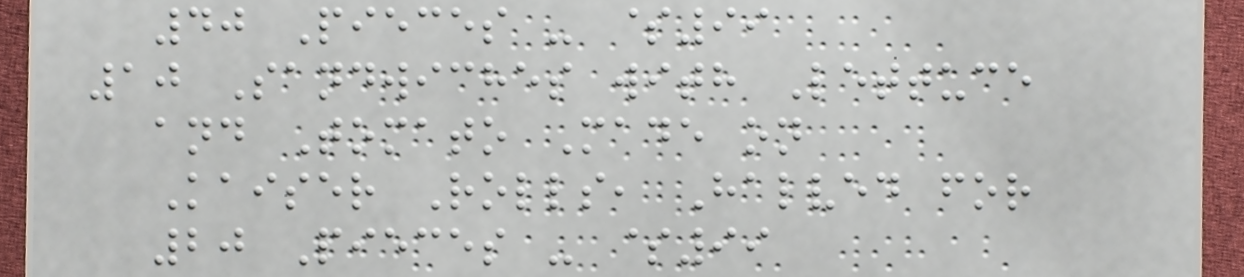40 Pieces - $99
10 Sandwiches with Lettuce
and Tomato Made on
Kaiser Rolls, Halved for
20 Pieces - $99
